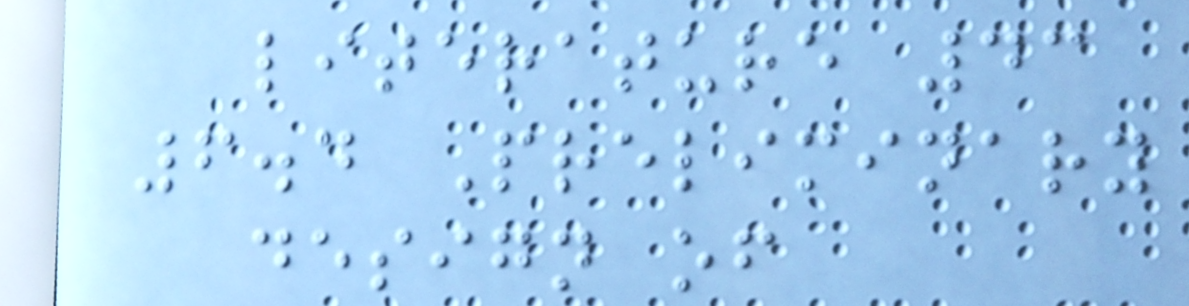literature 43
6.4 Preliminary
design of
